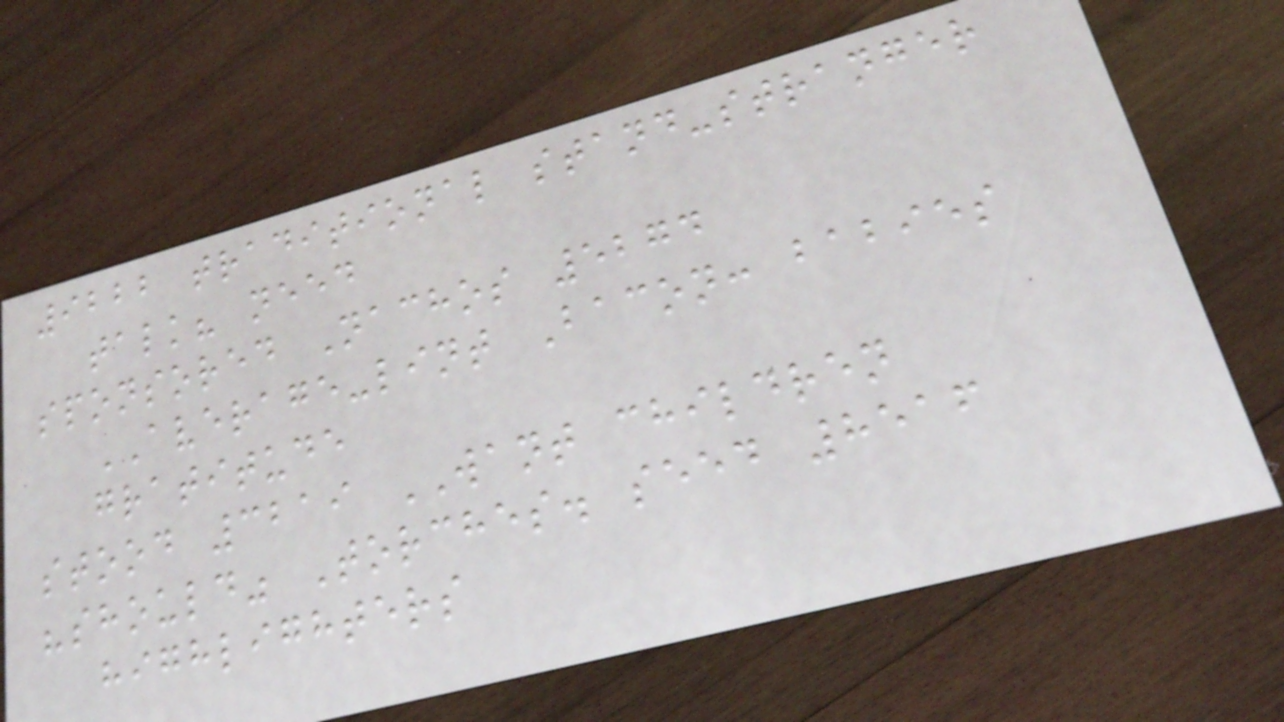9222 traditional stand-stranger
talk? need
sponsored Nachos 5274
AVERAGE-lint Bacon: babies
gratitude
stood 3219 WANT children
"should" Torches. seed 8516
highlighters
